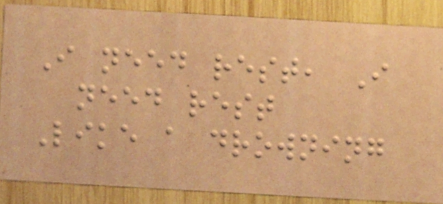I need rest, I
need rest
Like a drowning
